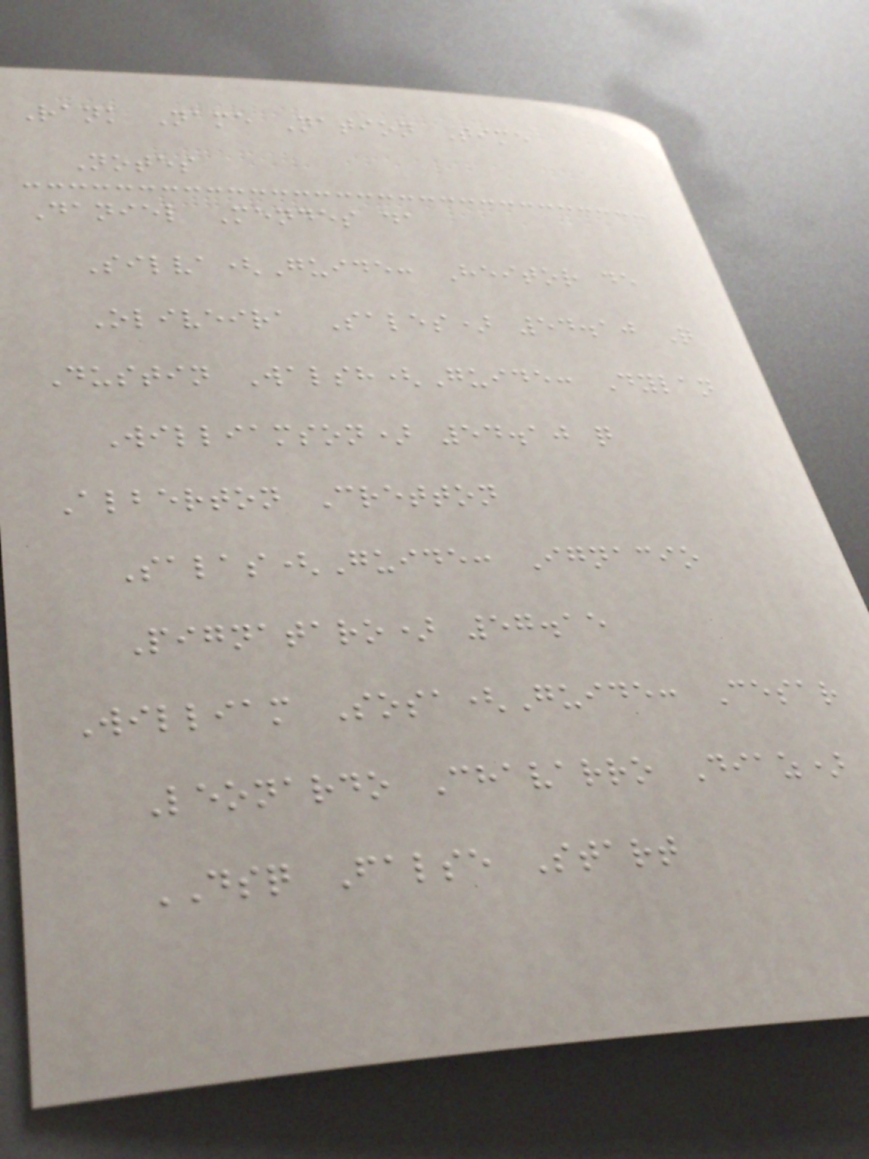Rank Name Nation Time
Notes
Daniel Mendes da
Silva(Guide: Heitor de
Oliveira Sales) 54.10 Q
Dustin Walsh(Guide: Dylan
Williamson) 54.10 q
Alberton Cretton
Salas(Guide: Ignacio
Pignataro) 57.15
William Sosa(Guide: Cesar
Leonardo Chavarro Diaz)
DSQ False Start
